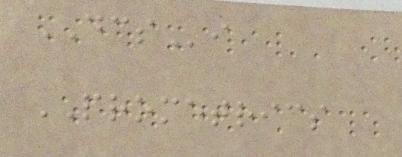DCSi
PROMETRICS
